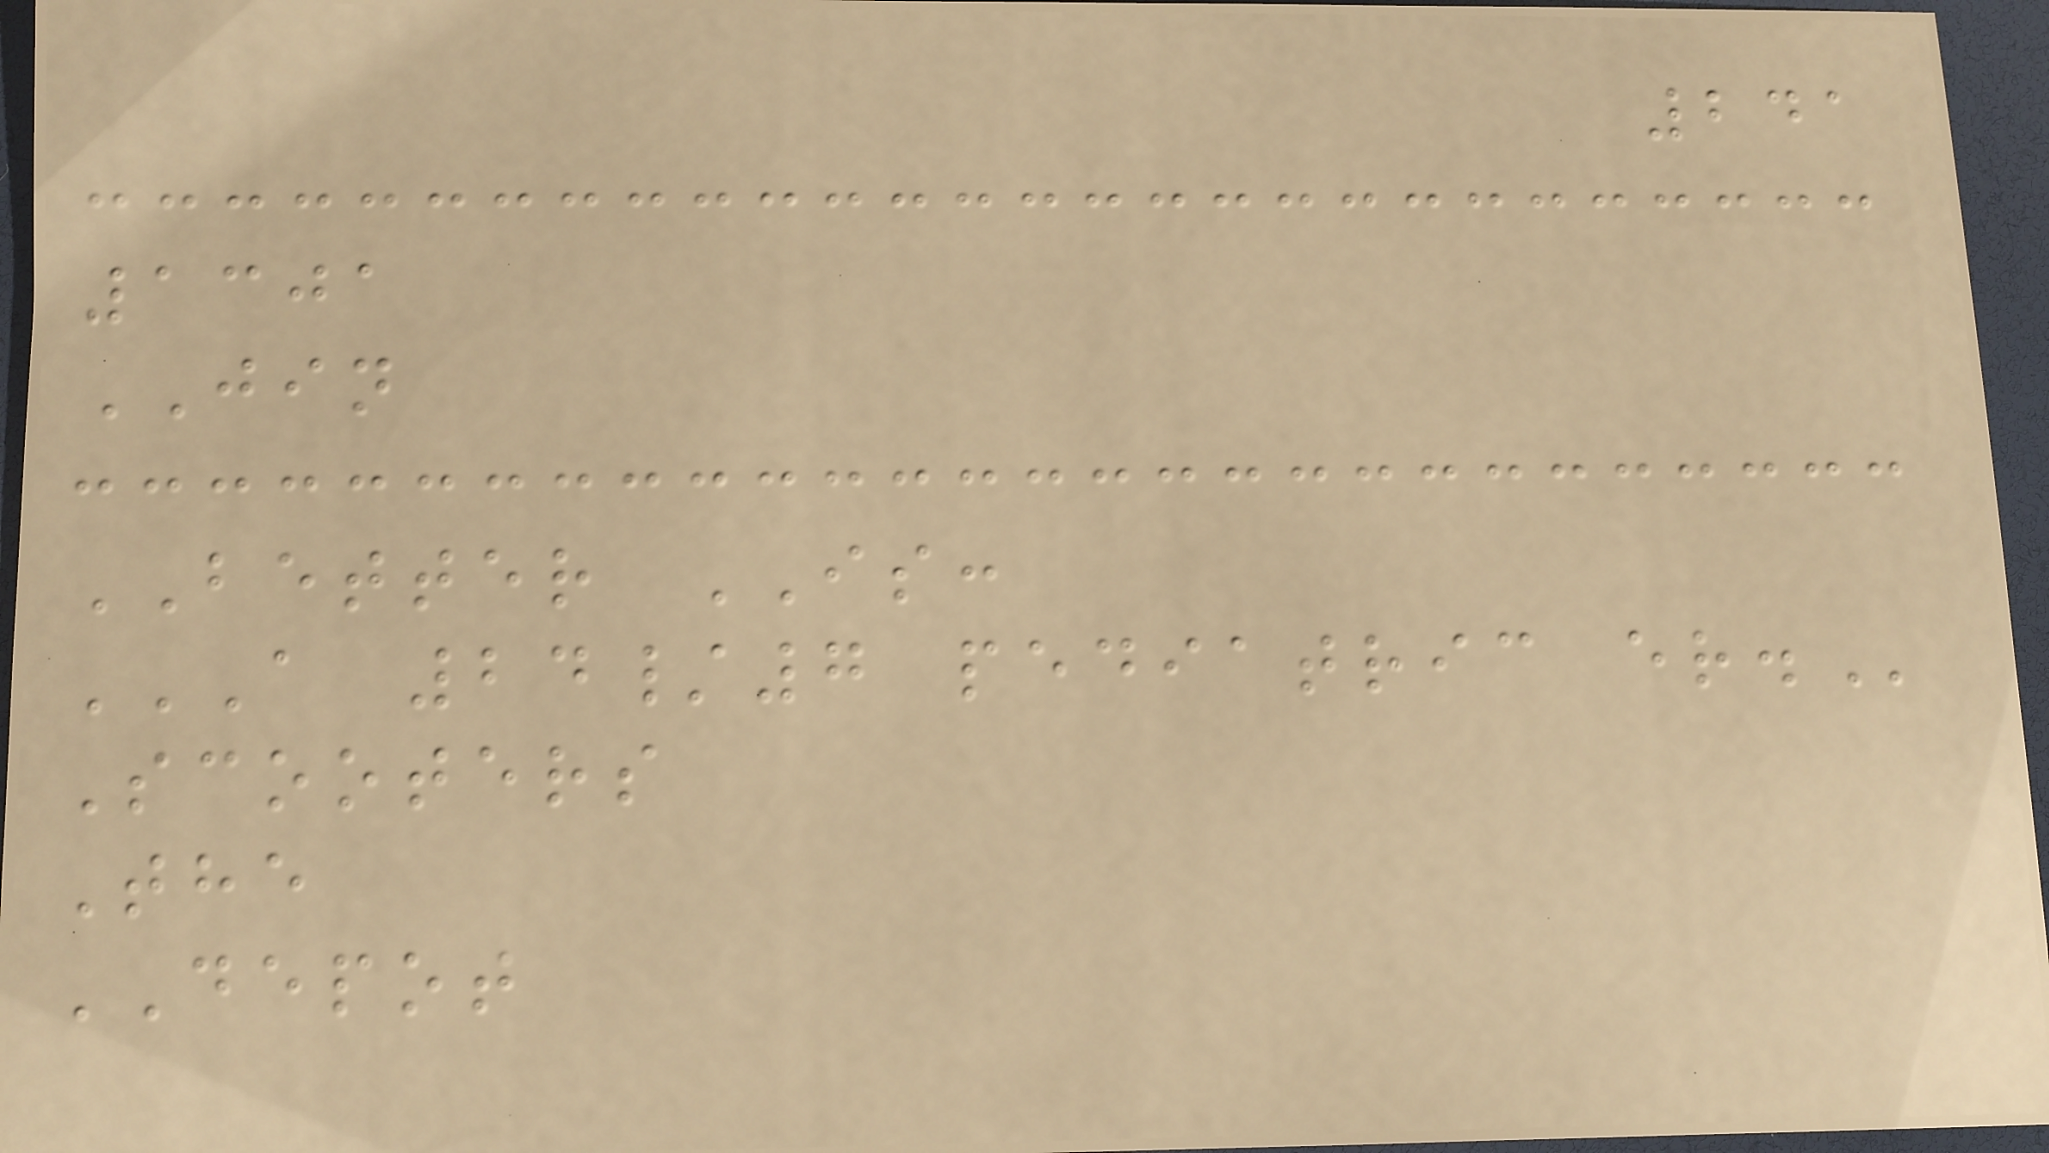241
1301
JIN
BETTER IS:
A 24/7 PEDIATRIC ER.
Scooters
The
DEPOT
